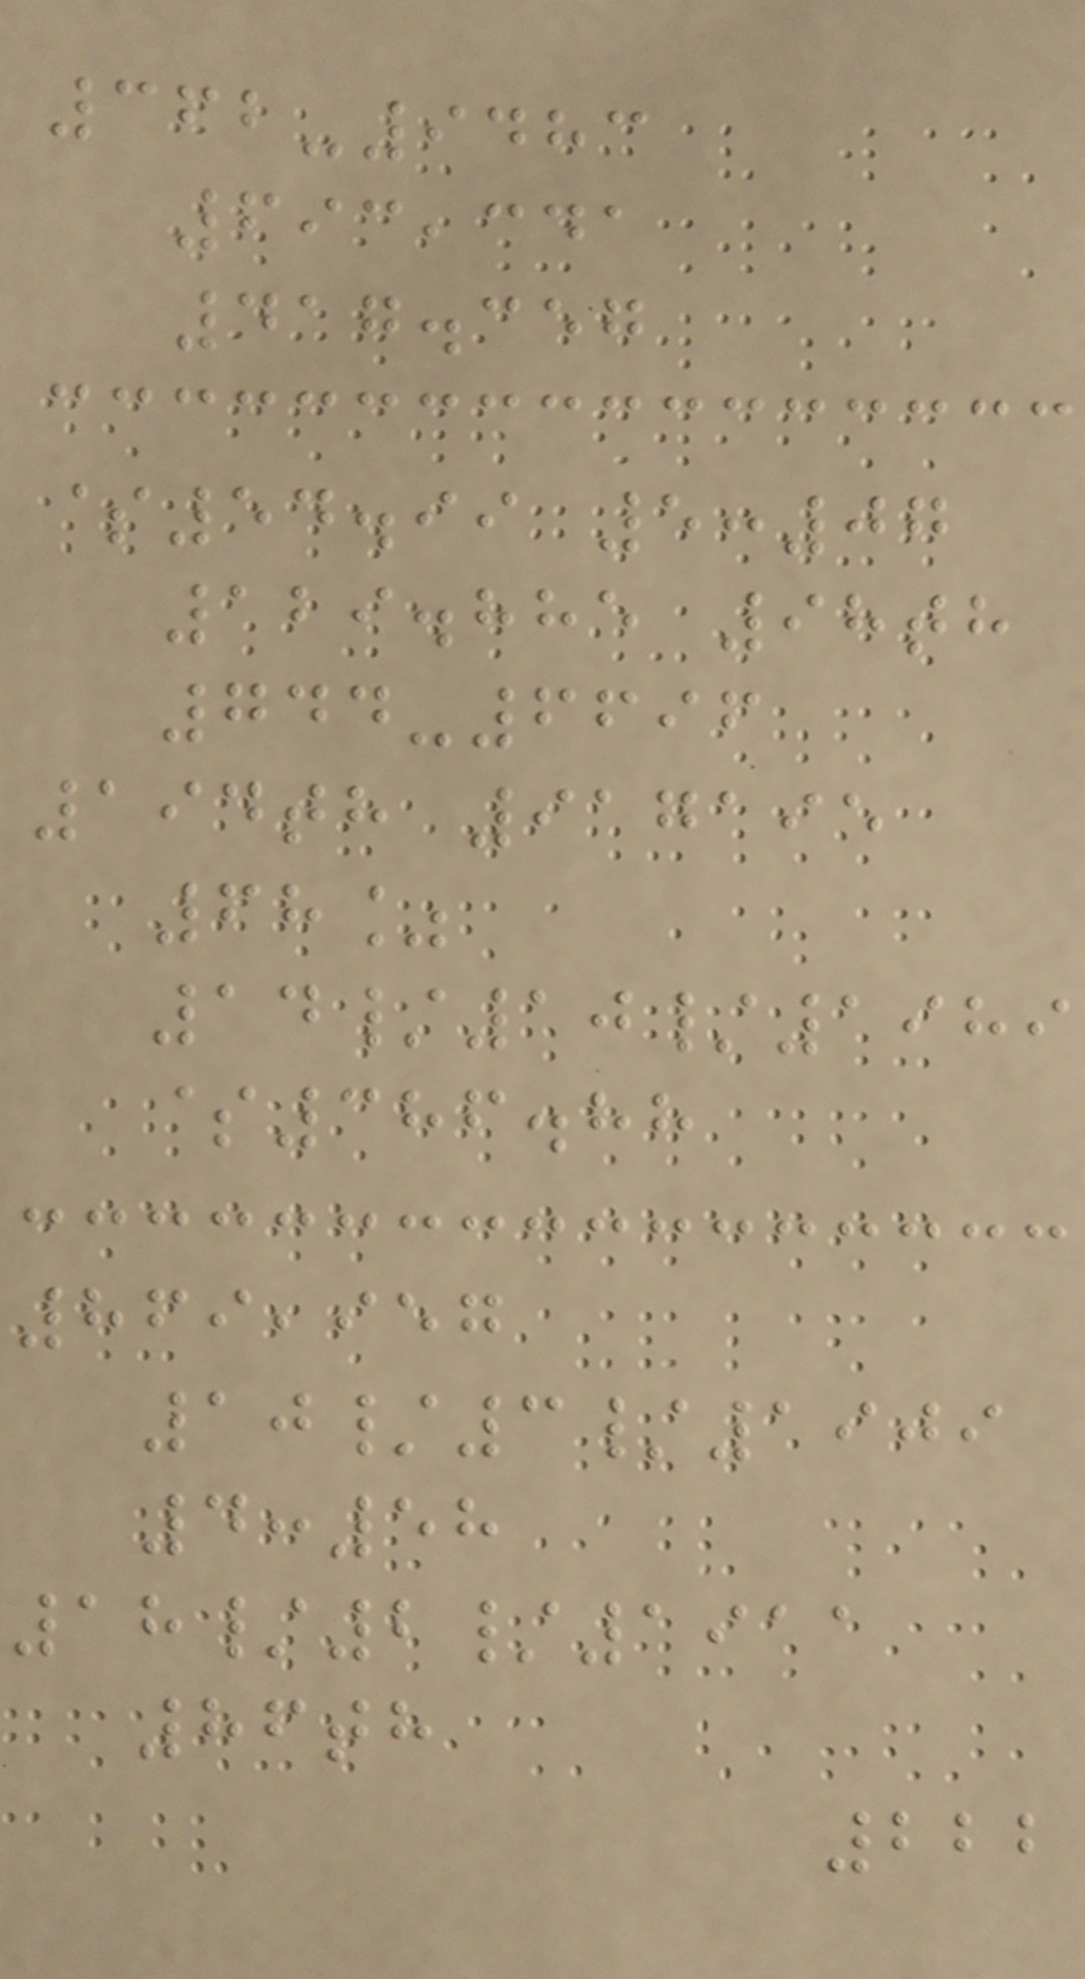362-9483
693,341
417.357
$54.99 5:07
129.885 98th
744-6696
194th 917195
68%
14/10/1989
$386.88
869,957
10/3/1909
4:58
18/2/1911
86th
222
